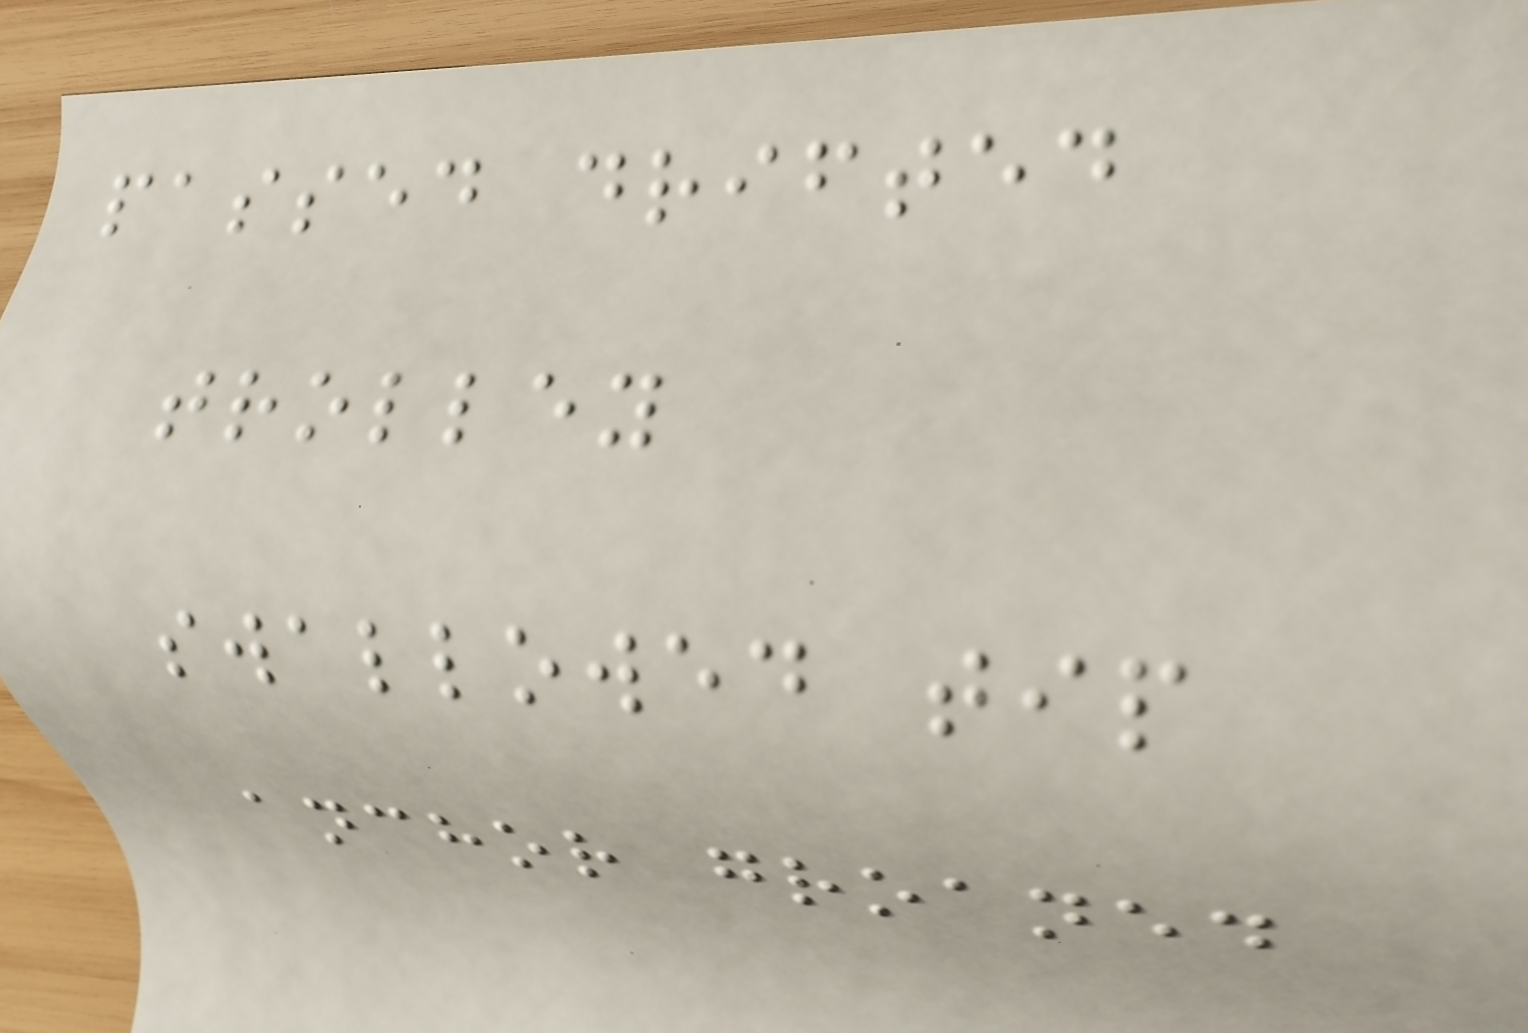passed drifted
trolley
swallowed tip
anchor groaned
